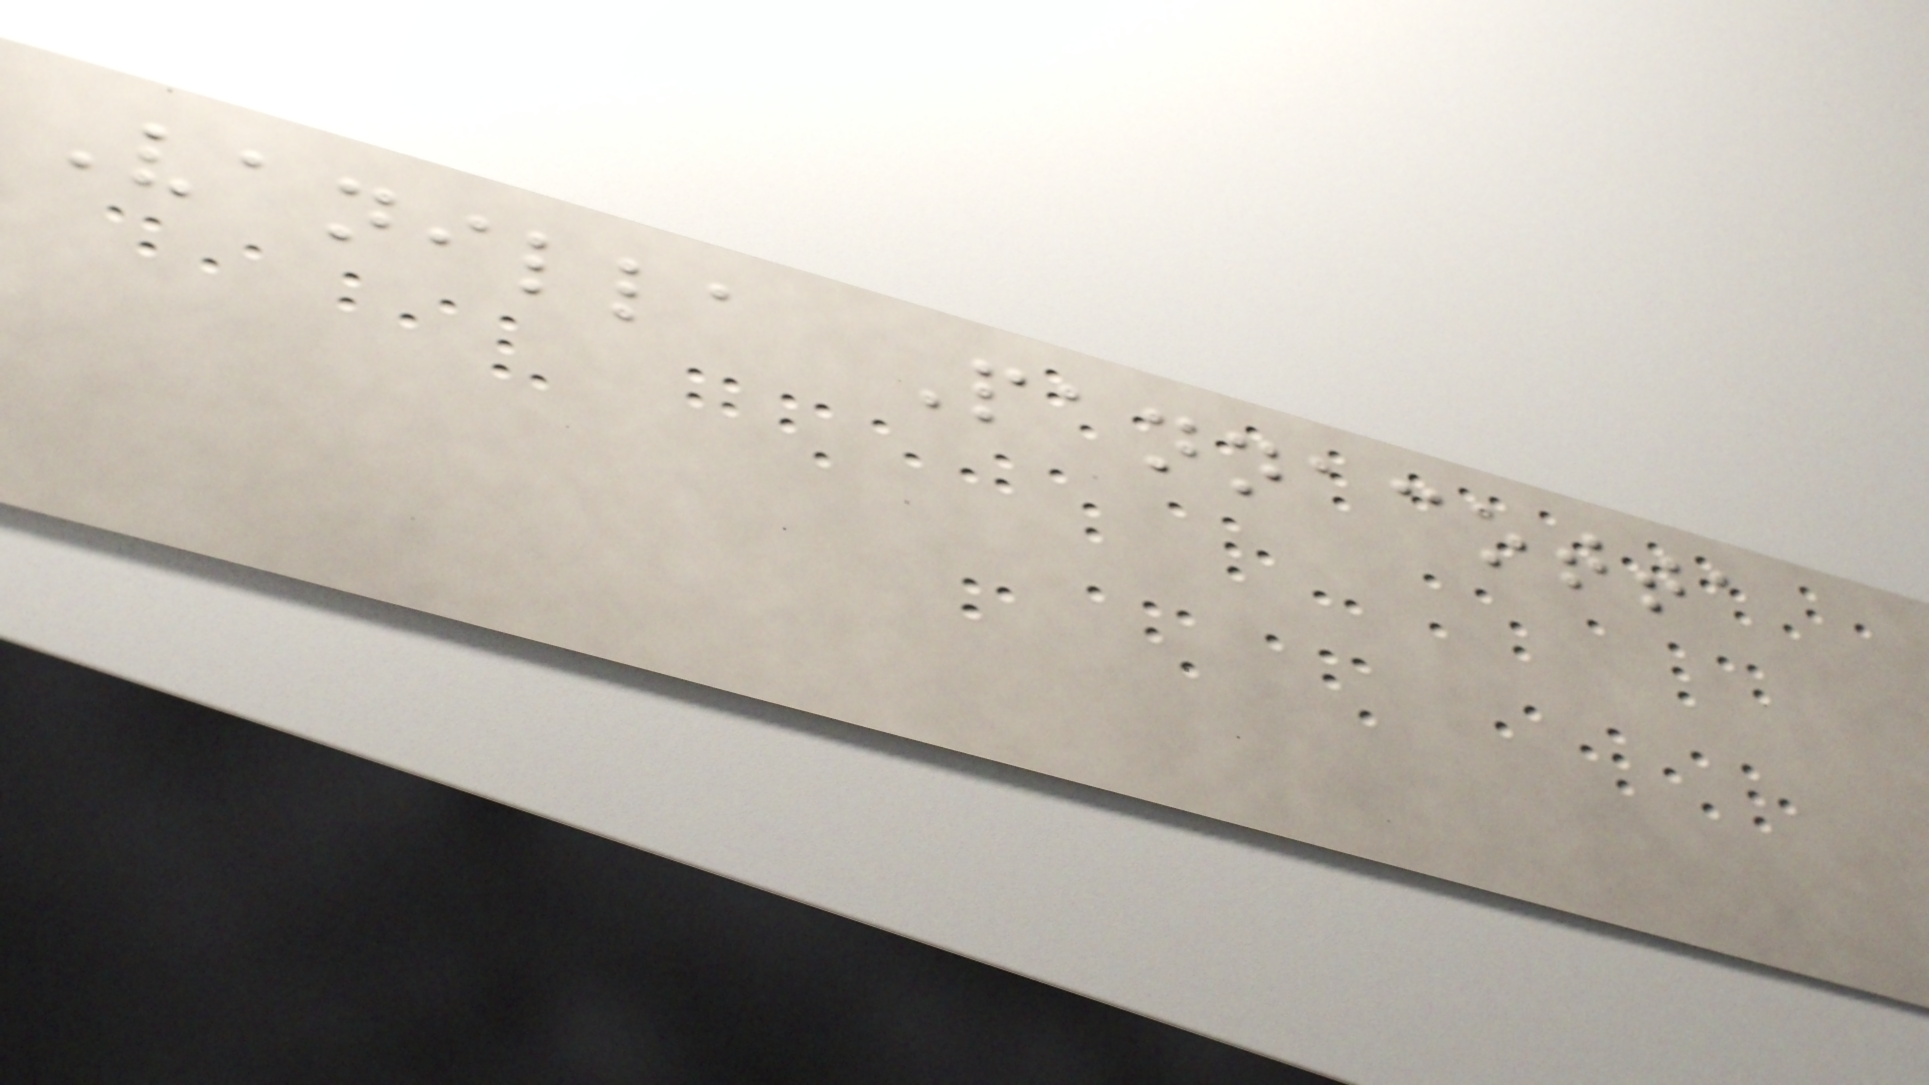Vanilla Pannacotta
